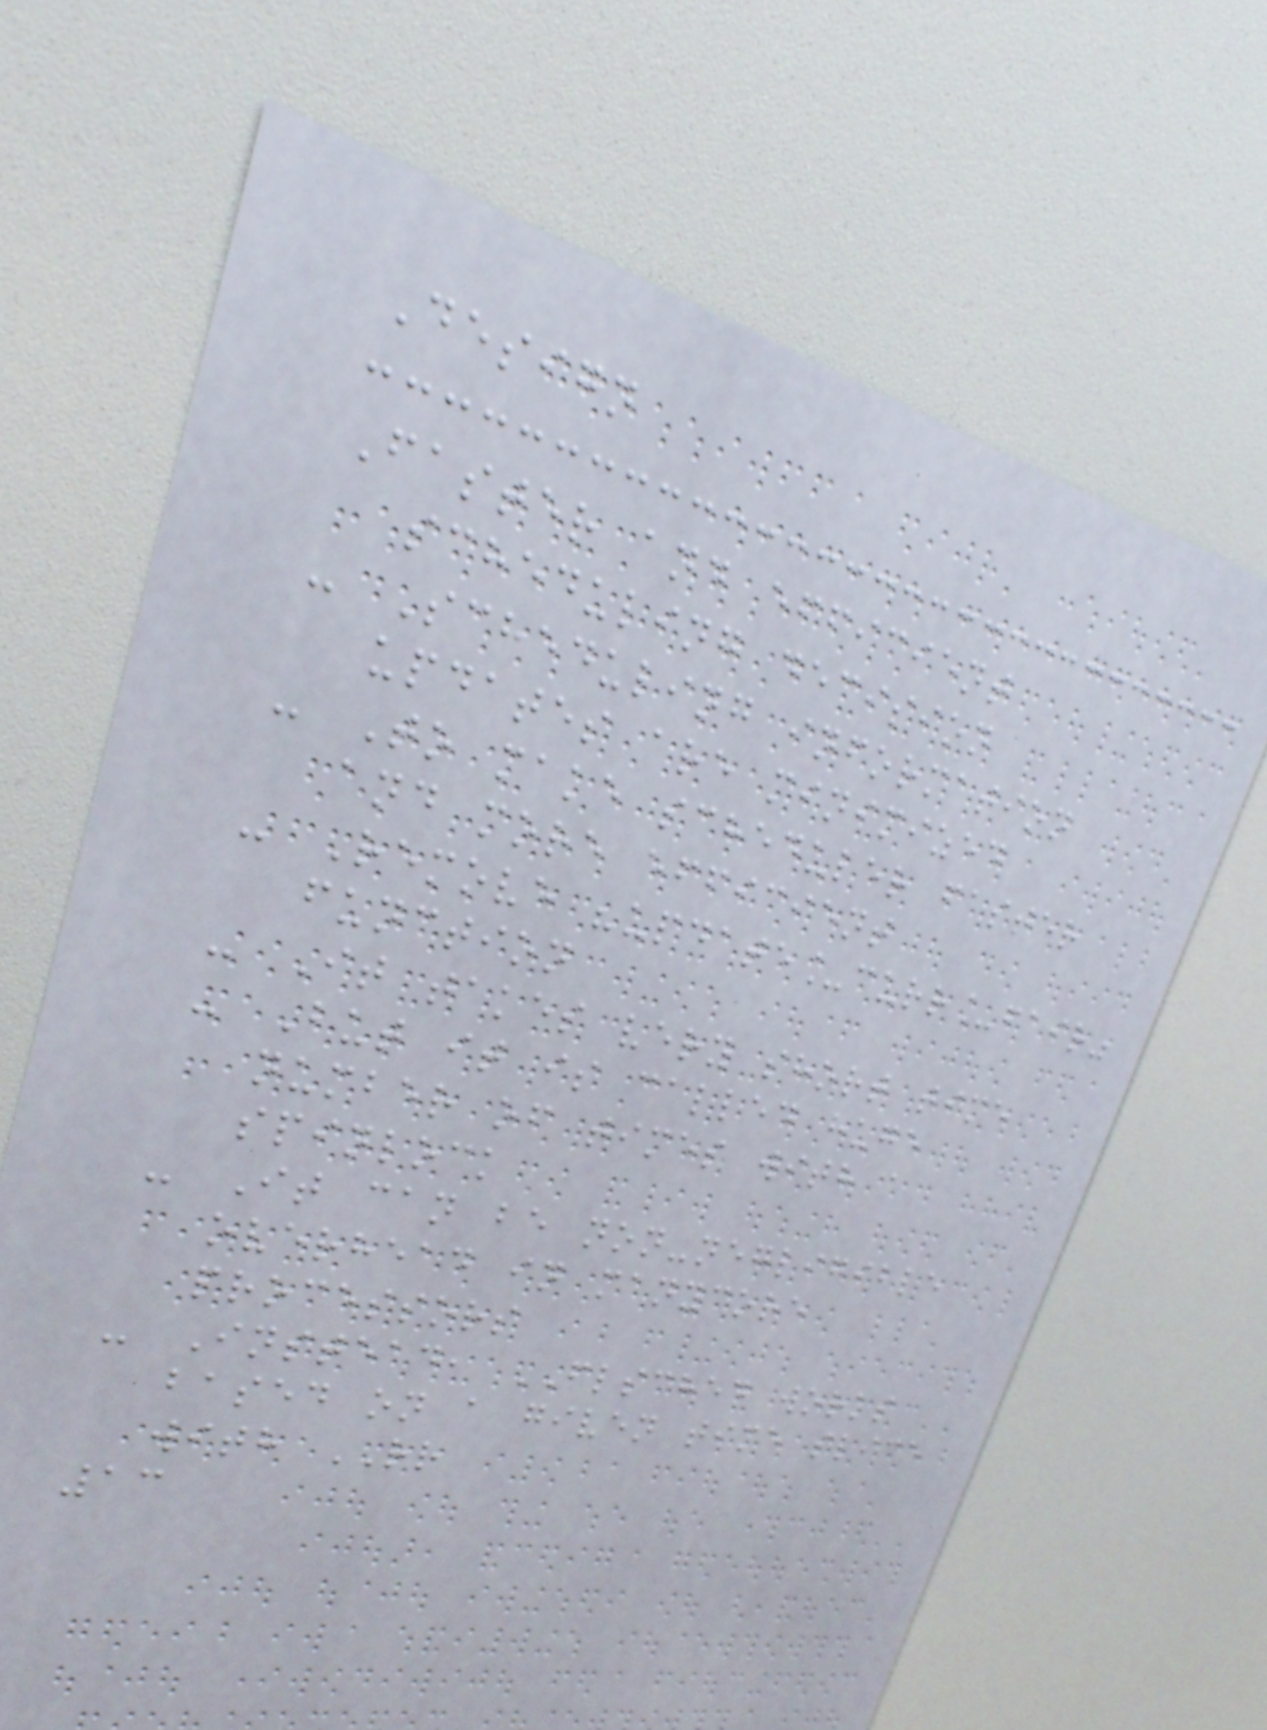Design
Faster and efficient
scheduling decision
- Scheduling information
updates are minimized
- To make scheduler faster
and more efficient
- Remove "update_curr_fair"
function
- It takes very short time
- But it is called huge
number of times with a
spinlock
- It can be non-negligible
overhead in manycore
processors
- Instead, FLSCHED works
based on a given time slice
with RR
13
